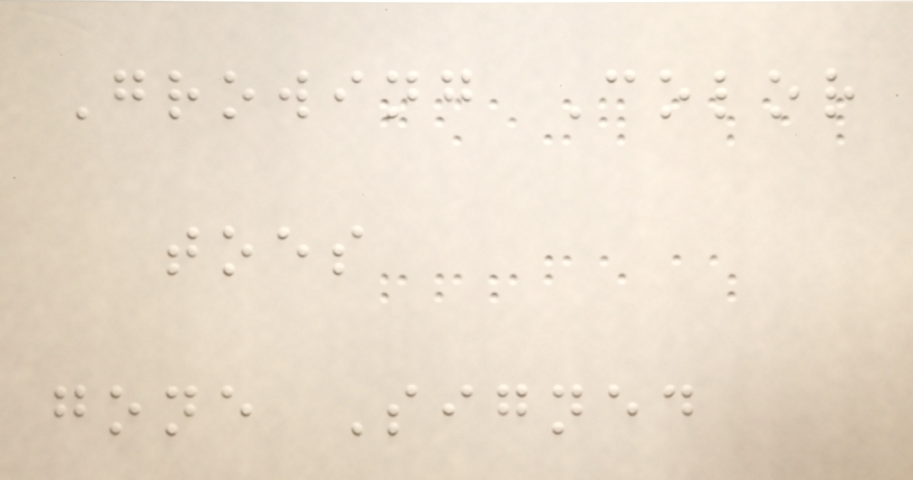Growing Color
toes
gone Signed
